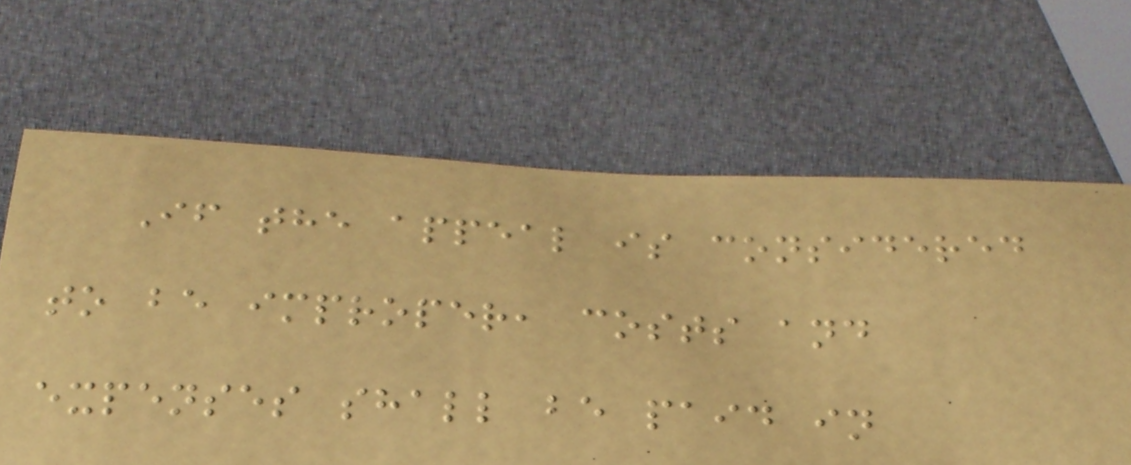If the appeal is considered
to be improper, costs and
expenses shall be paid in
